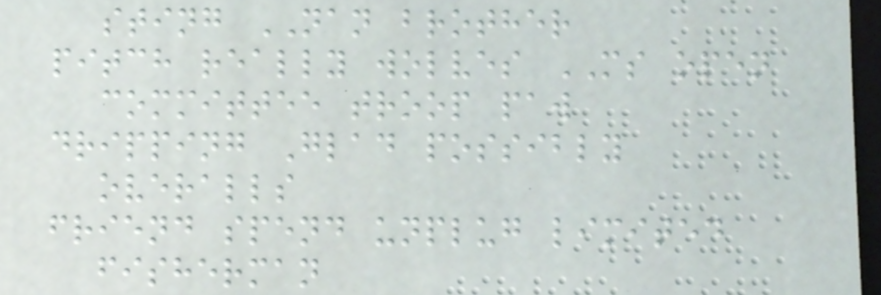sting NAN brother
pitch really wolves MS open
committee troop paw
dripping Glad possibly
overalls
friend spend unplug limited
fisherman
